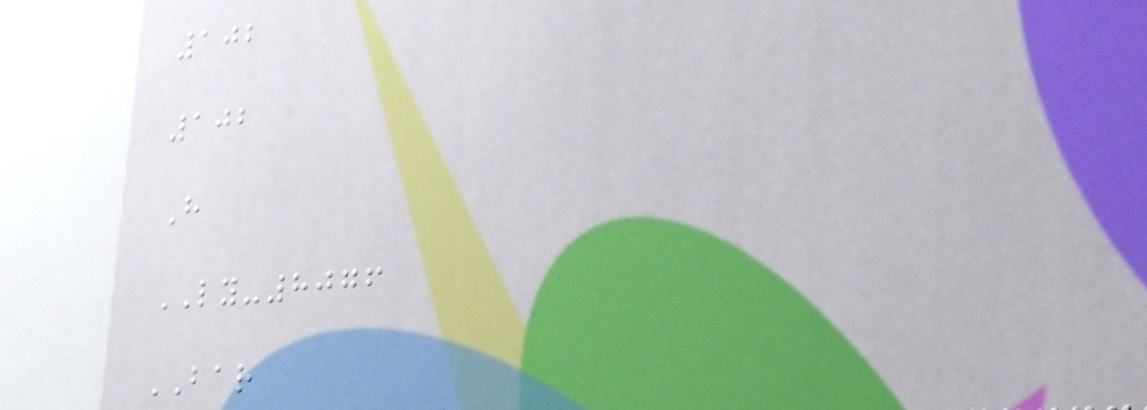102
102
H
LY-8076
BAR
